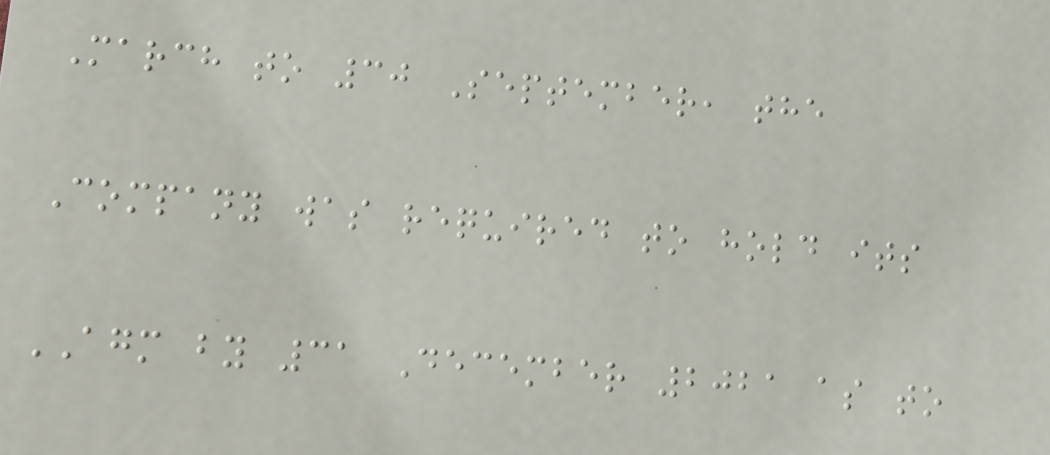March to 30 September, the
Company was required to hold its
AGM by 31 December 2021 as to
